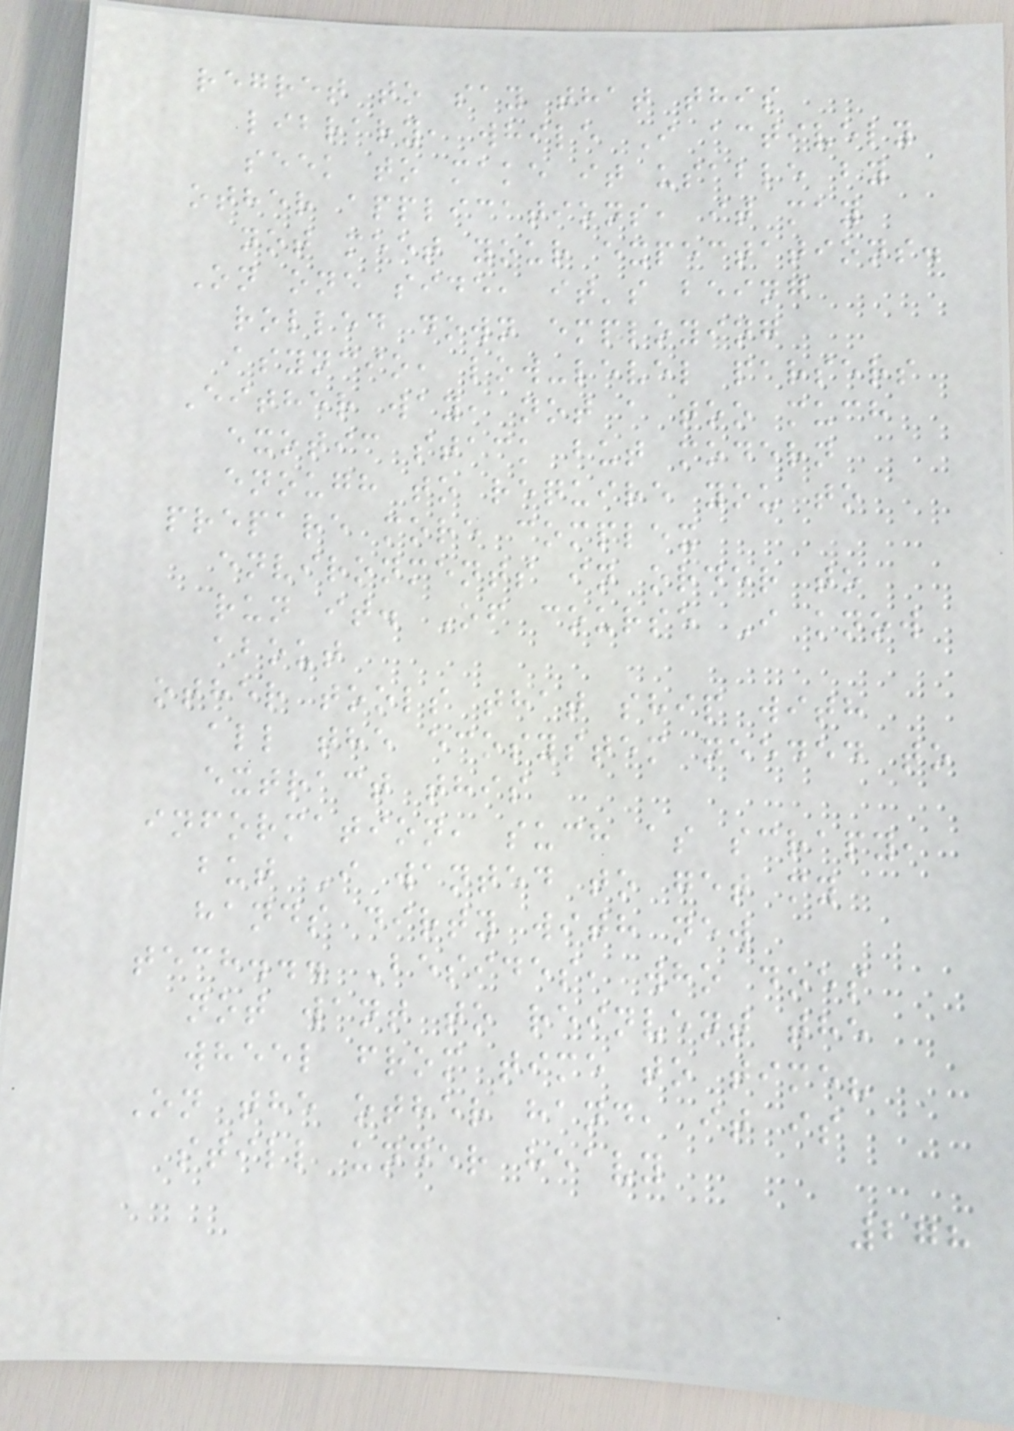regret to say that this
library, while I actively
seek to make it usable by
other applications, it may
not meet your expectations.
On one side, it's being
rolled down employing
asyncio, low-level parsers
Either way, not a too much
exotic stack but modern
enough to require you to
prepare more complex
environments in order to
run it. Of course I know
about
other tools that ship with
all the ecosystem needed to
extract this
information, such as scrapy,
but I wanted to get my
hands dirty with new
tech... Besides, who does
not want to reinvent the
wheel from time to time?
On the other hand, it is
still under heavy
278
